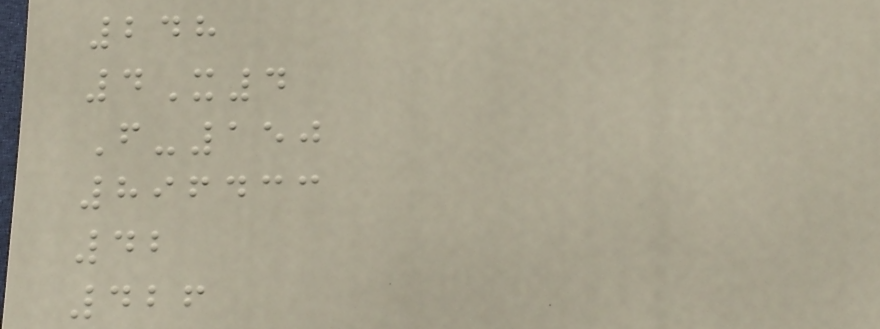248
4X4
F-150
896433
42
426
